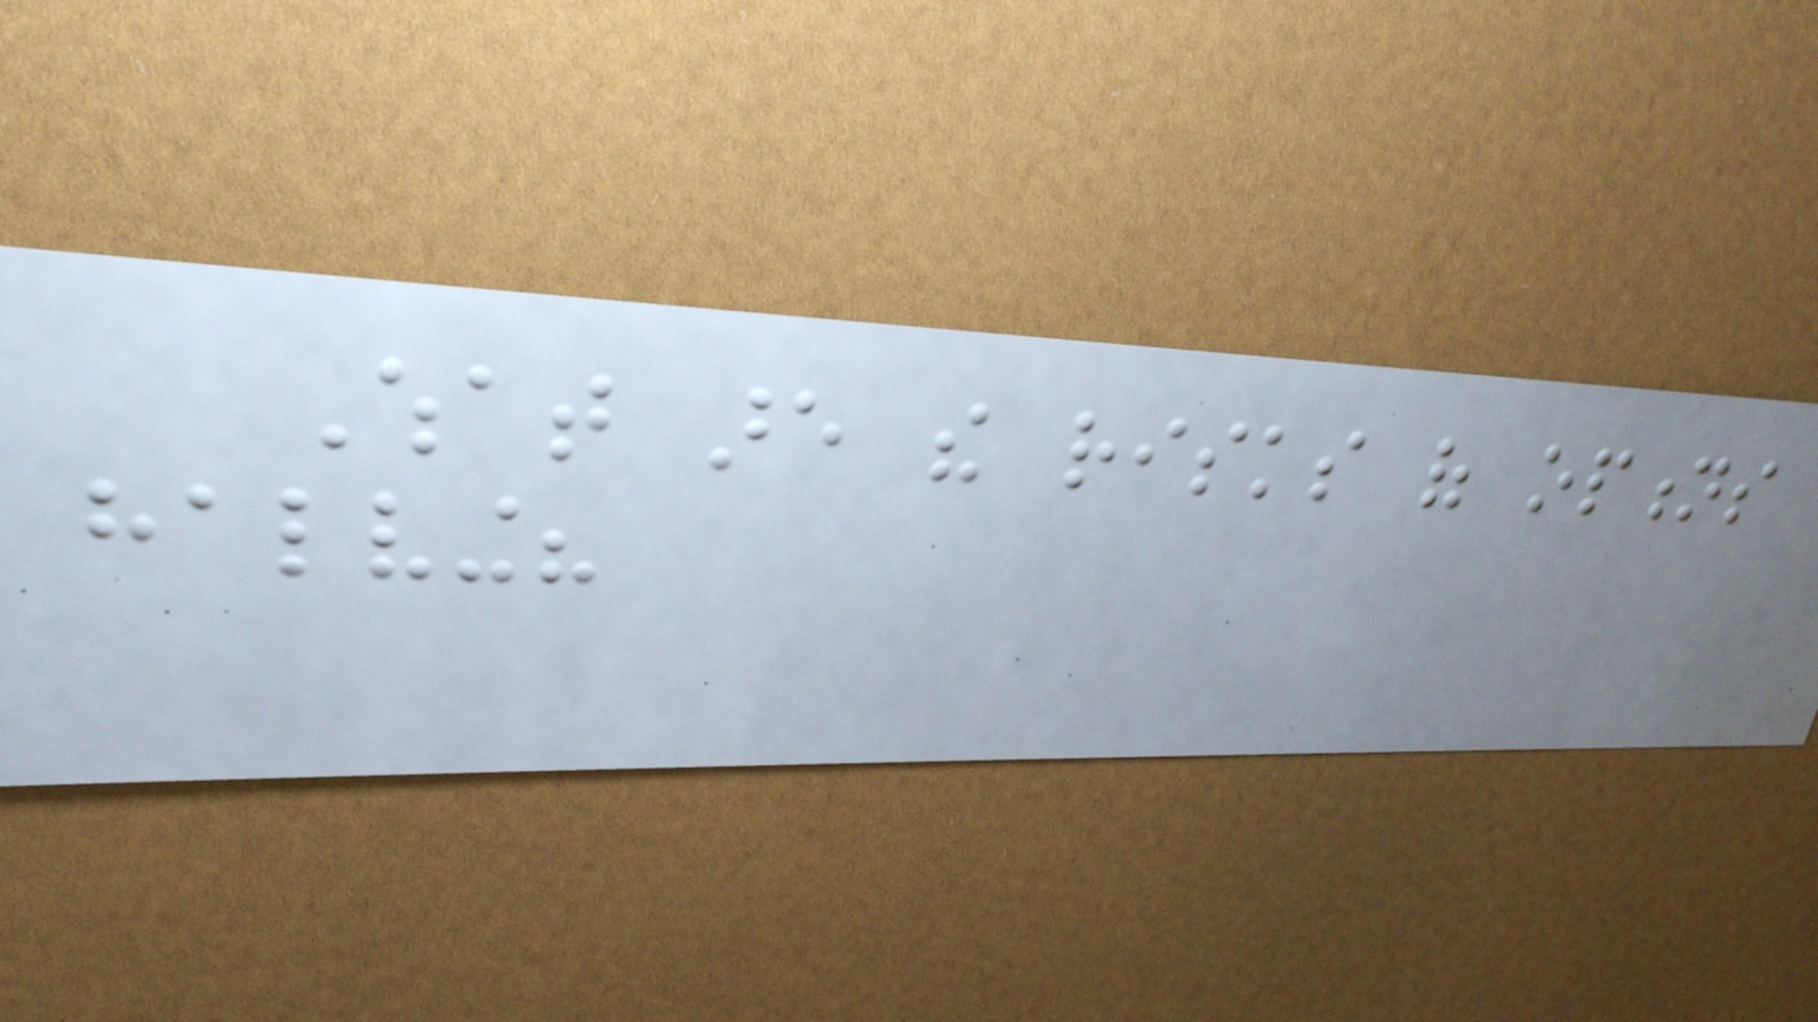What are the risks of options
halving?
